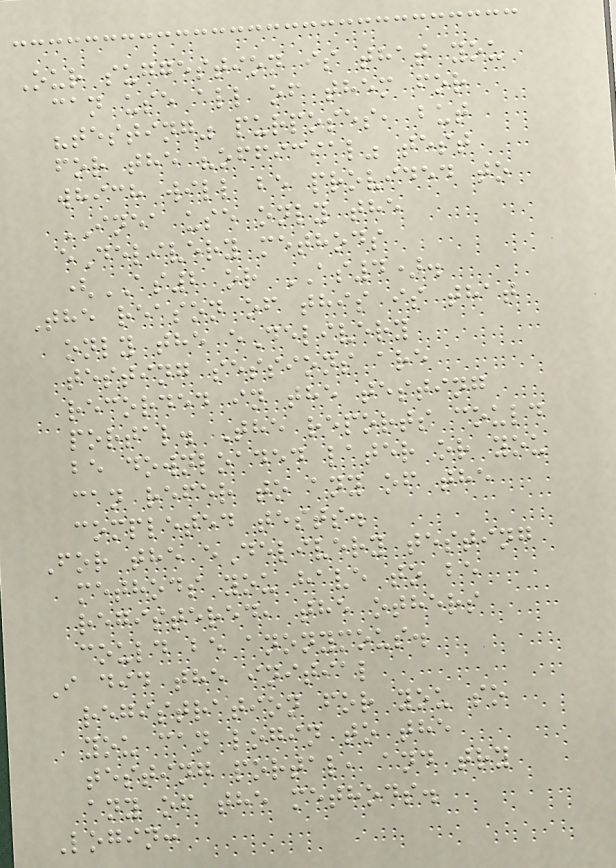Our suggestion is that you
can use all of them for
"testing" purposes, but
for the "official" test
which will be provided to
INEA use only the
eDelivery methods
(AS2 or AS4).
The reason of this is that
only the eDelivery
testing sessions are
recorded in the testing
portal. The reports could
be downloaded later or you
can refer to any of the
completed tests.
For the eDelivery testing
methods you have to be
registered, the others
could be anonymous.
I did the initial
registration for you so
you can login to the
testing portal, and try
any of the methods.
Login:
